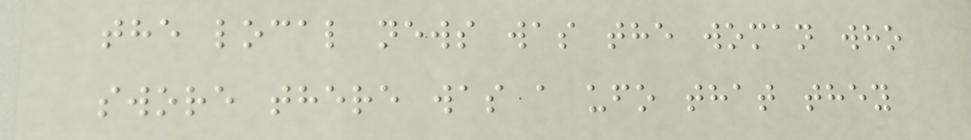the local news was the woman who
swore there was a ufo that they
